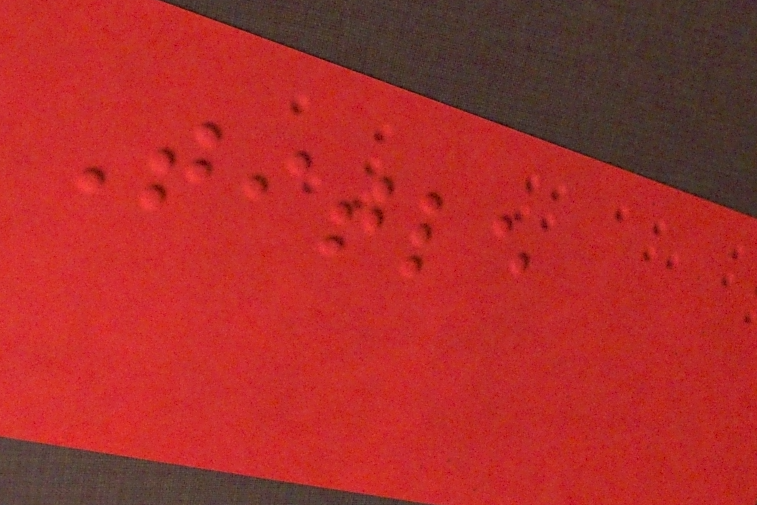Title
